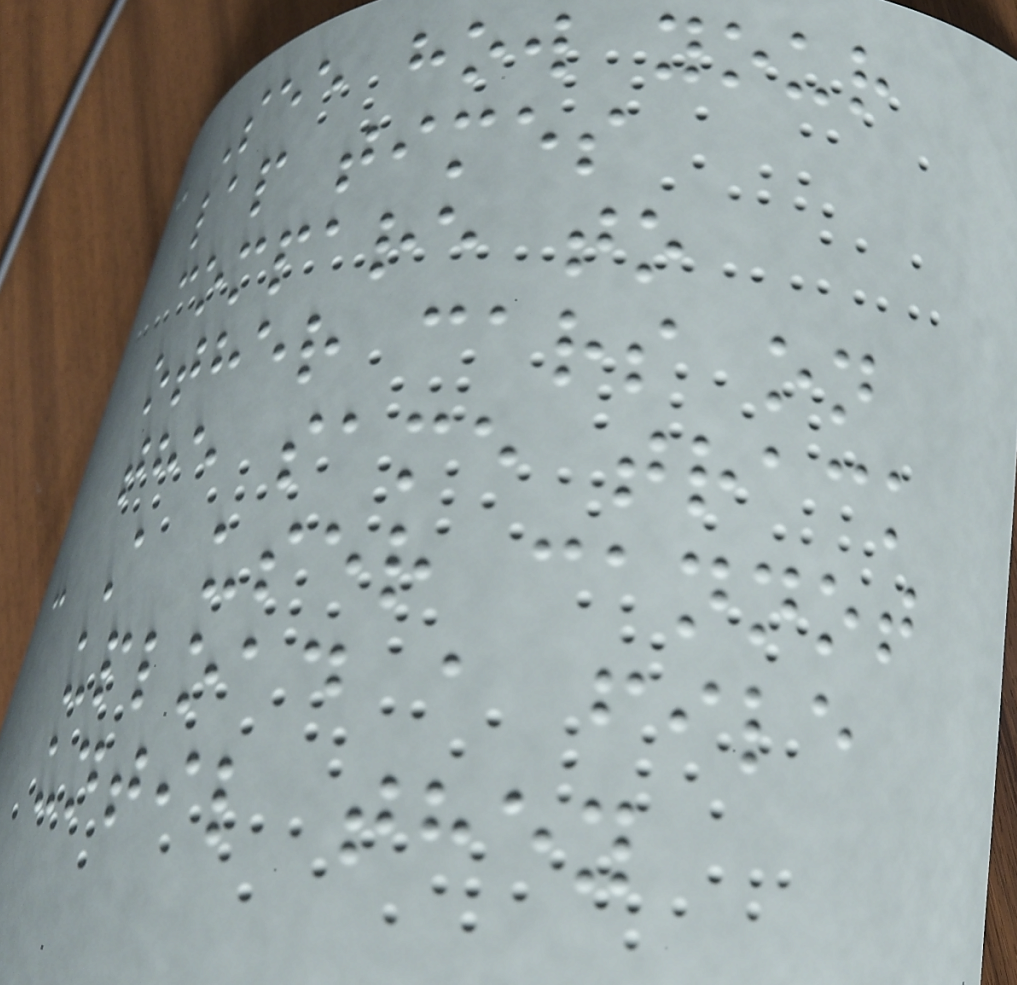- See how your
lap times
compare to
other cars on
the same track
- A user cannot
upload a file
until they
